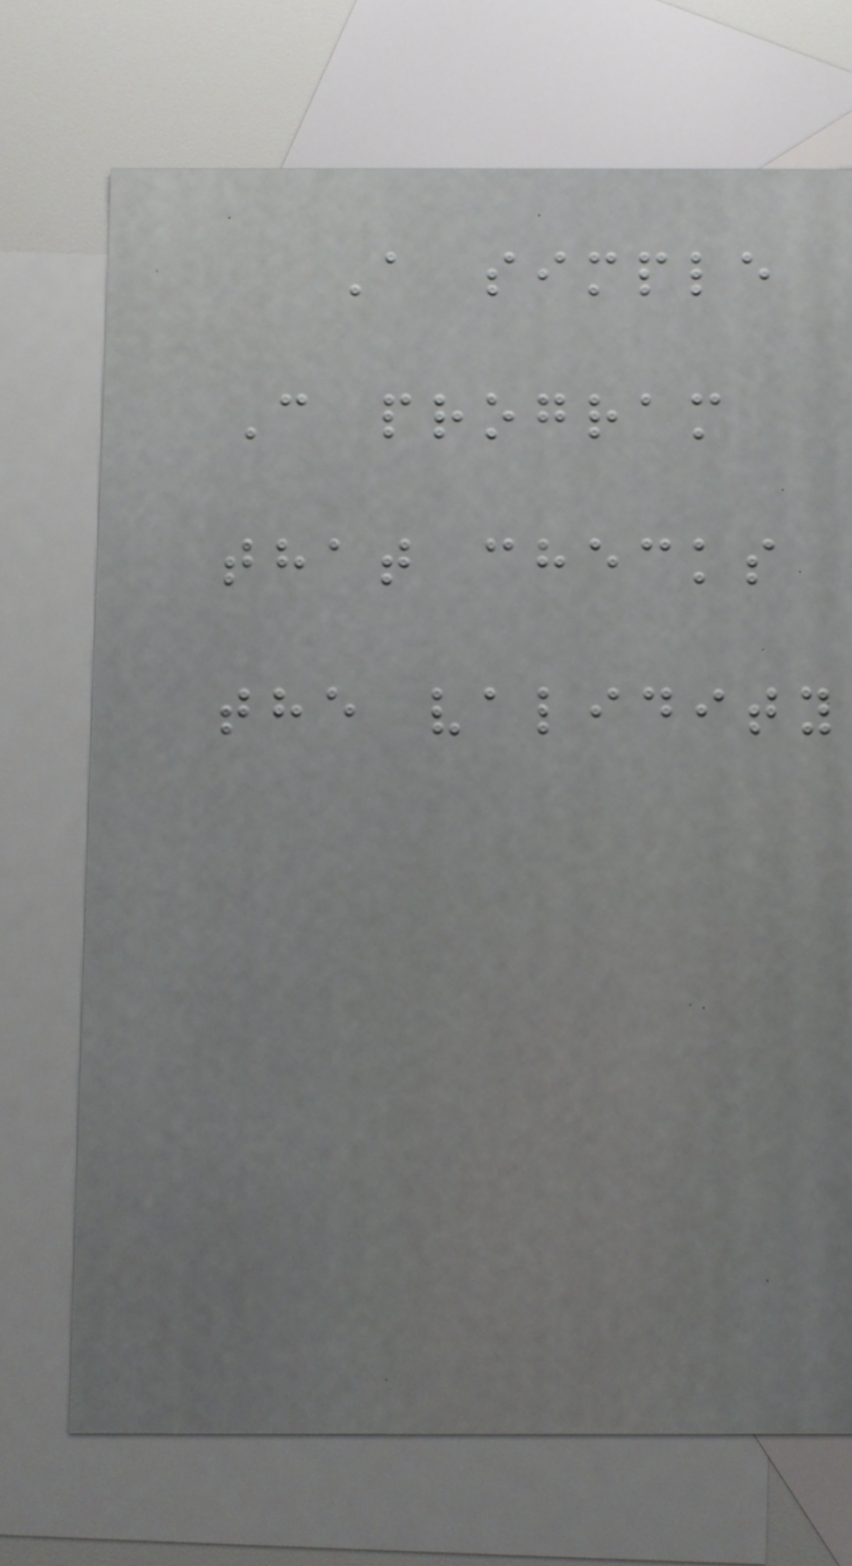A simple
C program
that checks
the validity
